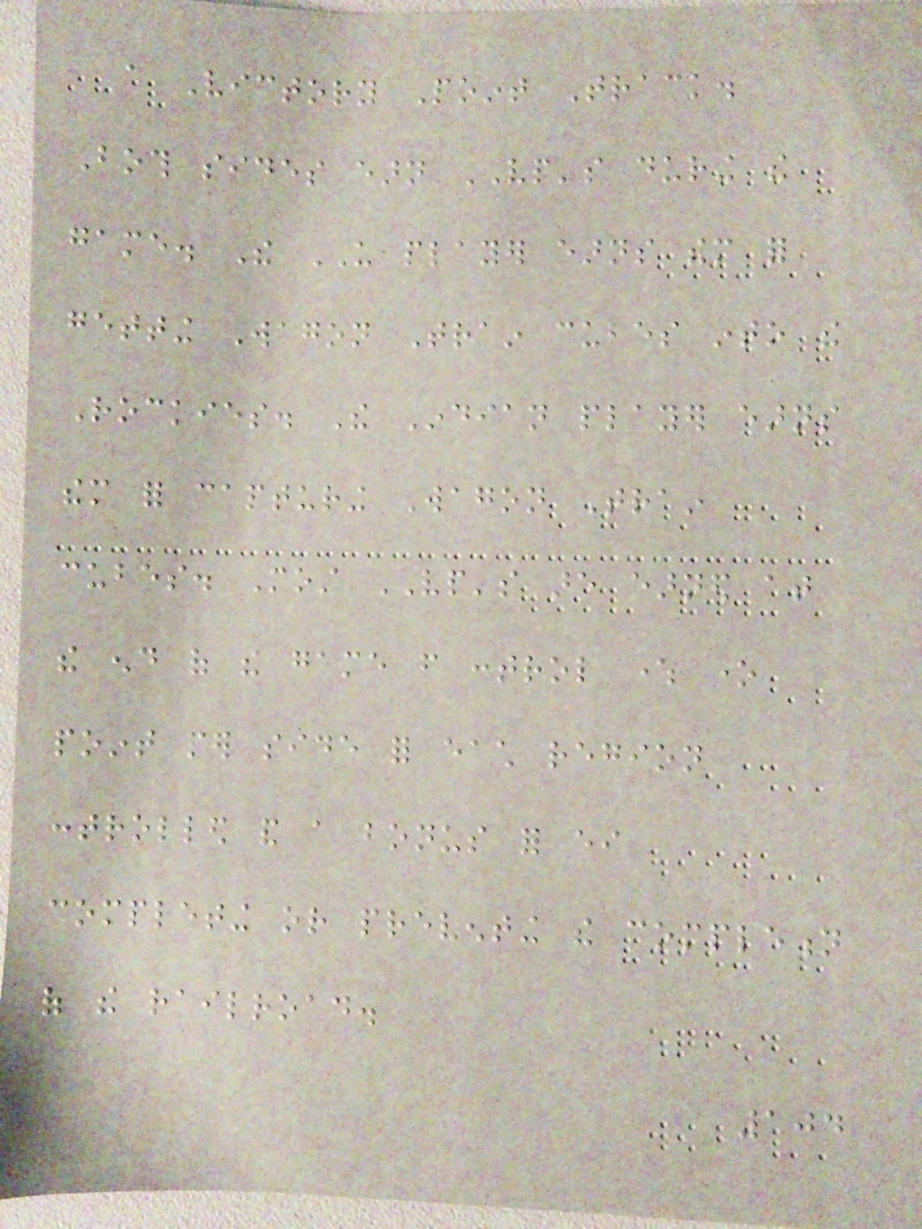a Victory Point Track.
Both sides earn VP's during the
game. The US player earns them for
getting Wagon Train cubes into the
Rockies. The Indian player earns
them for capturing Wagon Train
cubes. Most VP's are earned at
the end of the game from control where one
point per side for each region
controlled and a bonus for either
completing or preventing the completion
of the railroad.
104
